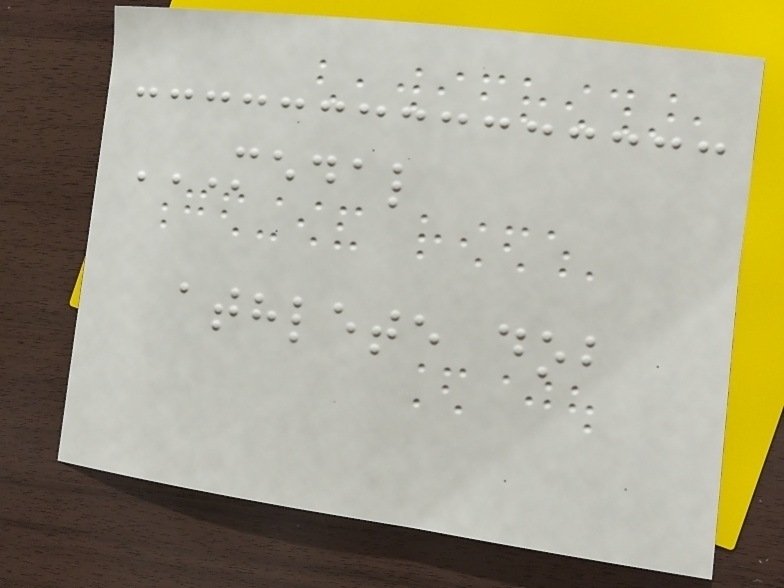MEDAL
ATHLETE DOB
